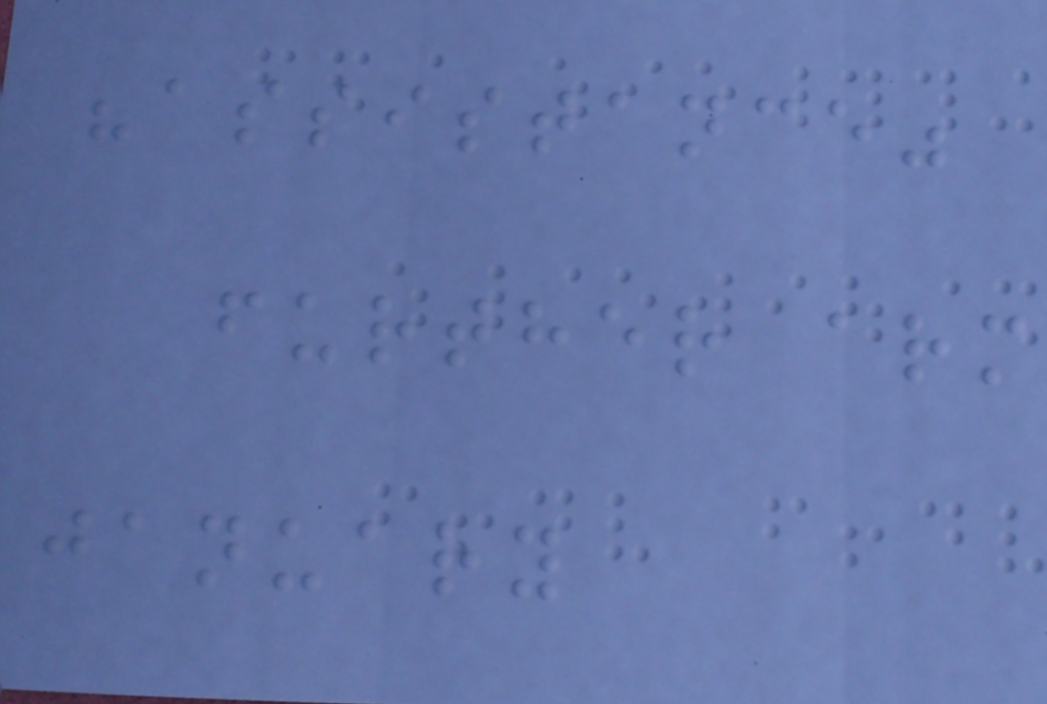"assistance"
further arm
january
